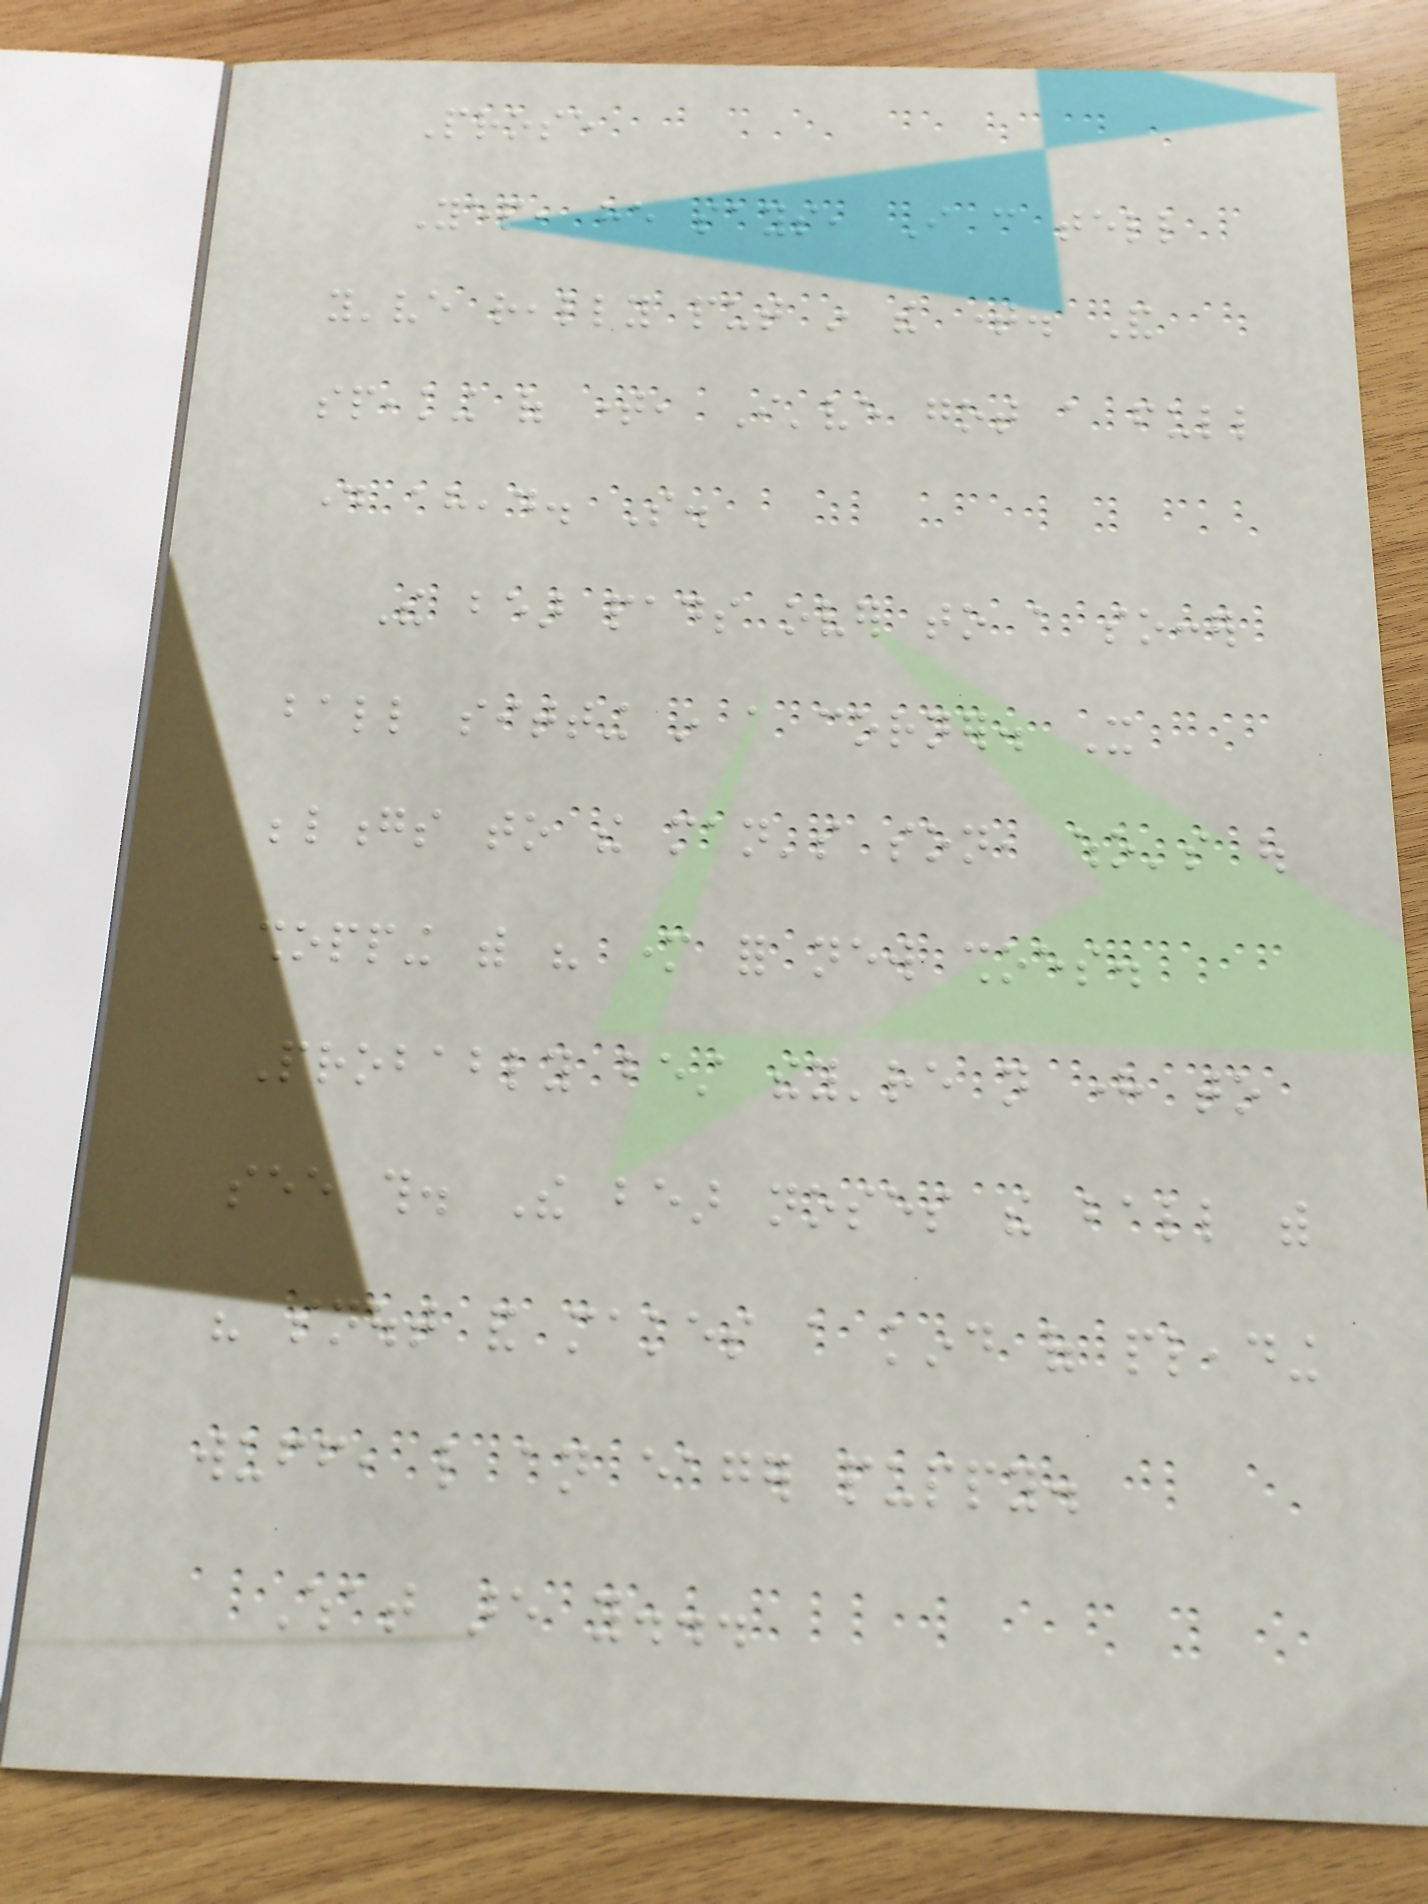Prose
Yep, he says, I can tell
you've really put in the time. And
speaking of time, I've got a full
day ahead. So.
The bear pads over to a soccer
ball sitting in a corner. It
belongs to the man's son, who's out
shopping with his mother for new shoes.
Probably best they're not here to
see this. The bear noses the ball with
his snout and makes a kind of pleading
wuff, like an eager puppy.
What are you...
